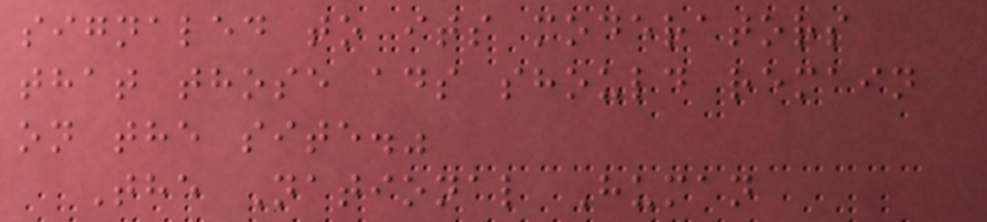signaled to its moderators
that those ads should remain
on the site."
The National Human
